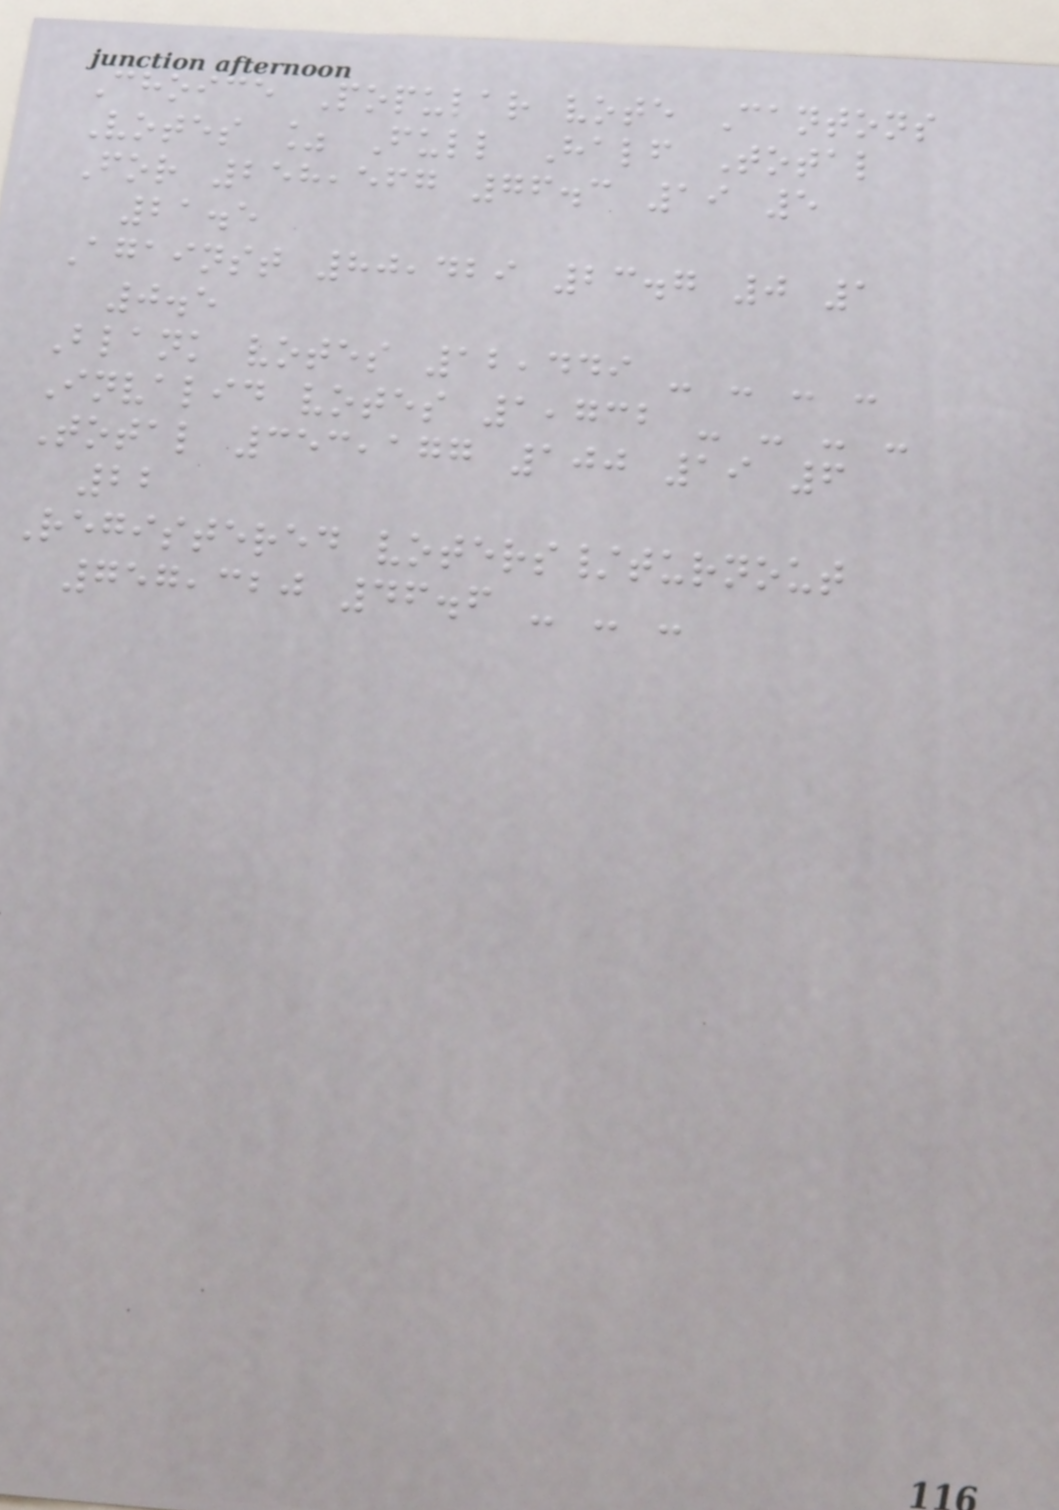Choice Popular vote Cantons
Votes % Full Half Total
For 258,567 76.3 19 5
21.5
Against 80,429 23.7 0 1
0.5
Blank votes 12,449 - - - -
Invalid votes 1,732 - - - -
Total 353,177 100 19 6
22
Registered voters/turnout
757,320 46.6 - - -
